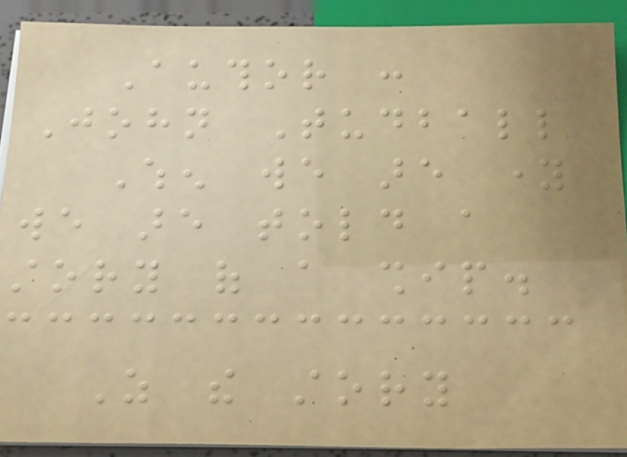Author :
John Tudball
When we are young
we are told a
story of a ship.
As the story
